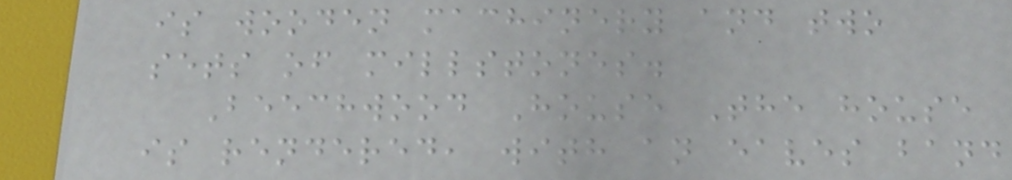is wooden machinery and two
sets of millstones.
Beechwood House The house
is rendered, with an eaves band
